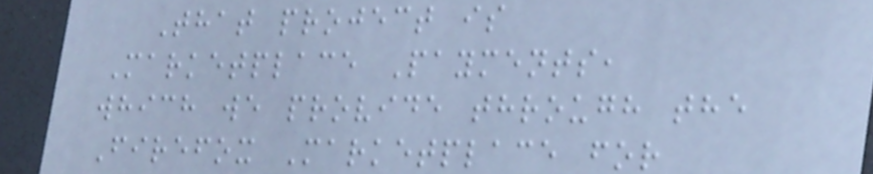That project is
Marketplace Payments,
which we provide through the
Firefox Marketplace for
